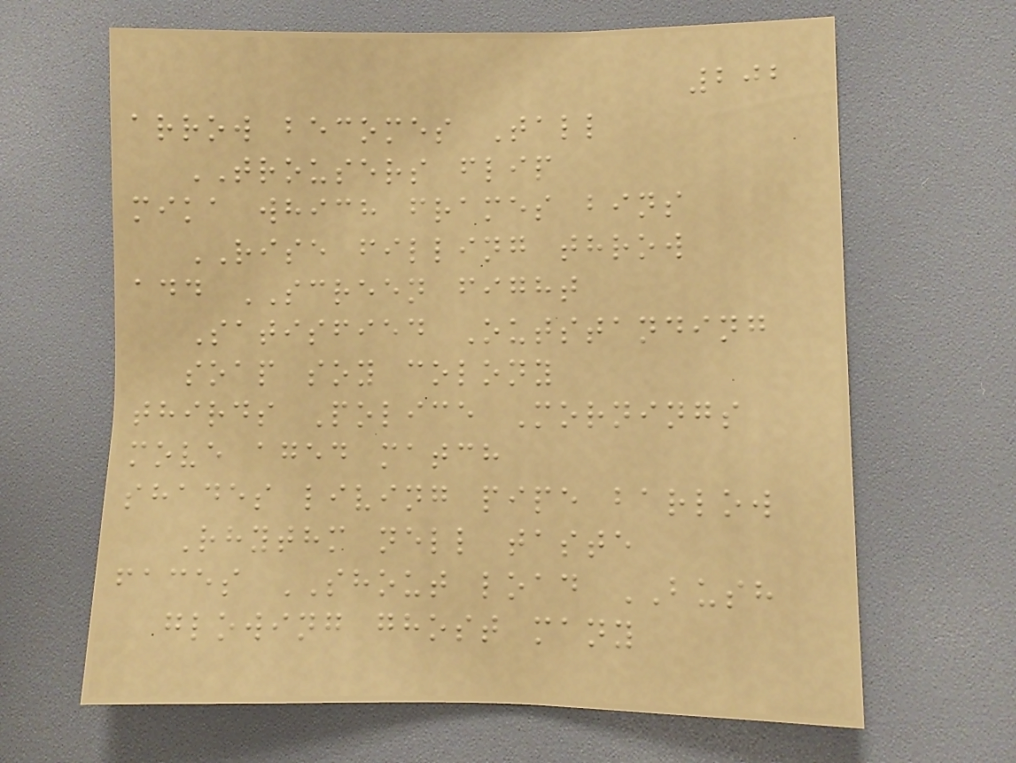202
arrow becomes Tall
TROUSERS flip
mika which frames bins
RISE filling throw
add SCREEN fight
Satisfied Outstanding
soap soy colony
thirds Police Mornings
move aged match
shades living pipe barlow
Rhythm nell taste
faces SHOUT load BUSH
glowing ghost many
